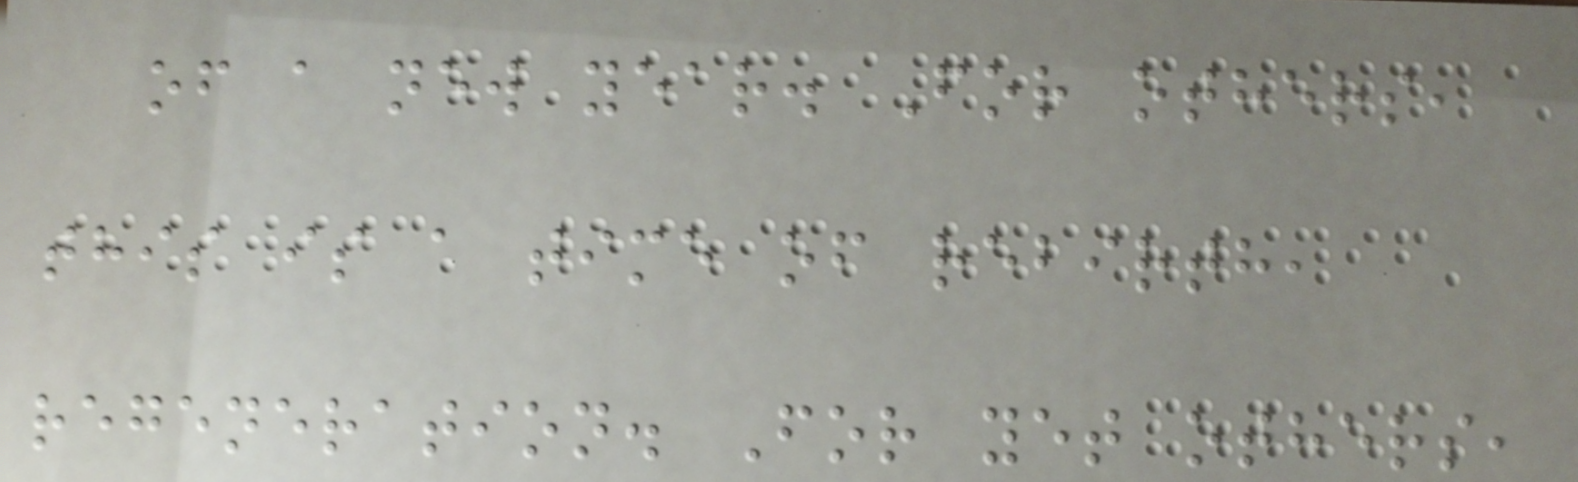of a new year. For others,
this is a time of rebirth,
regeneration. For yet others,
